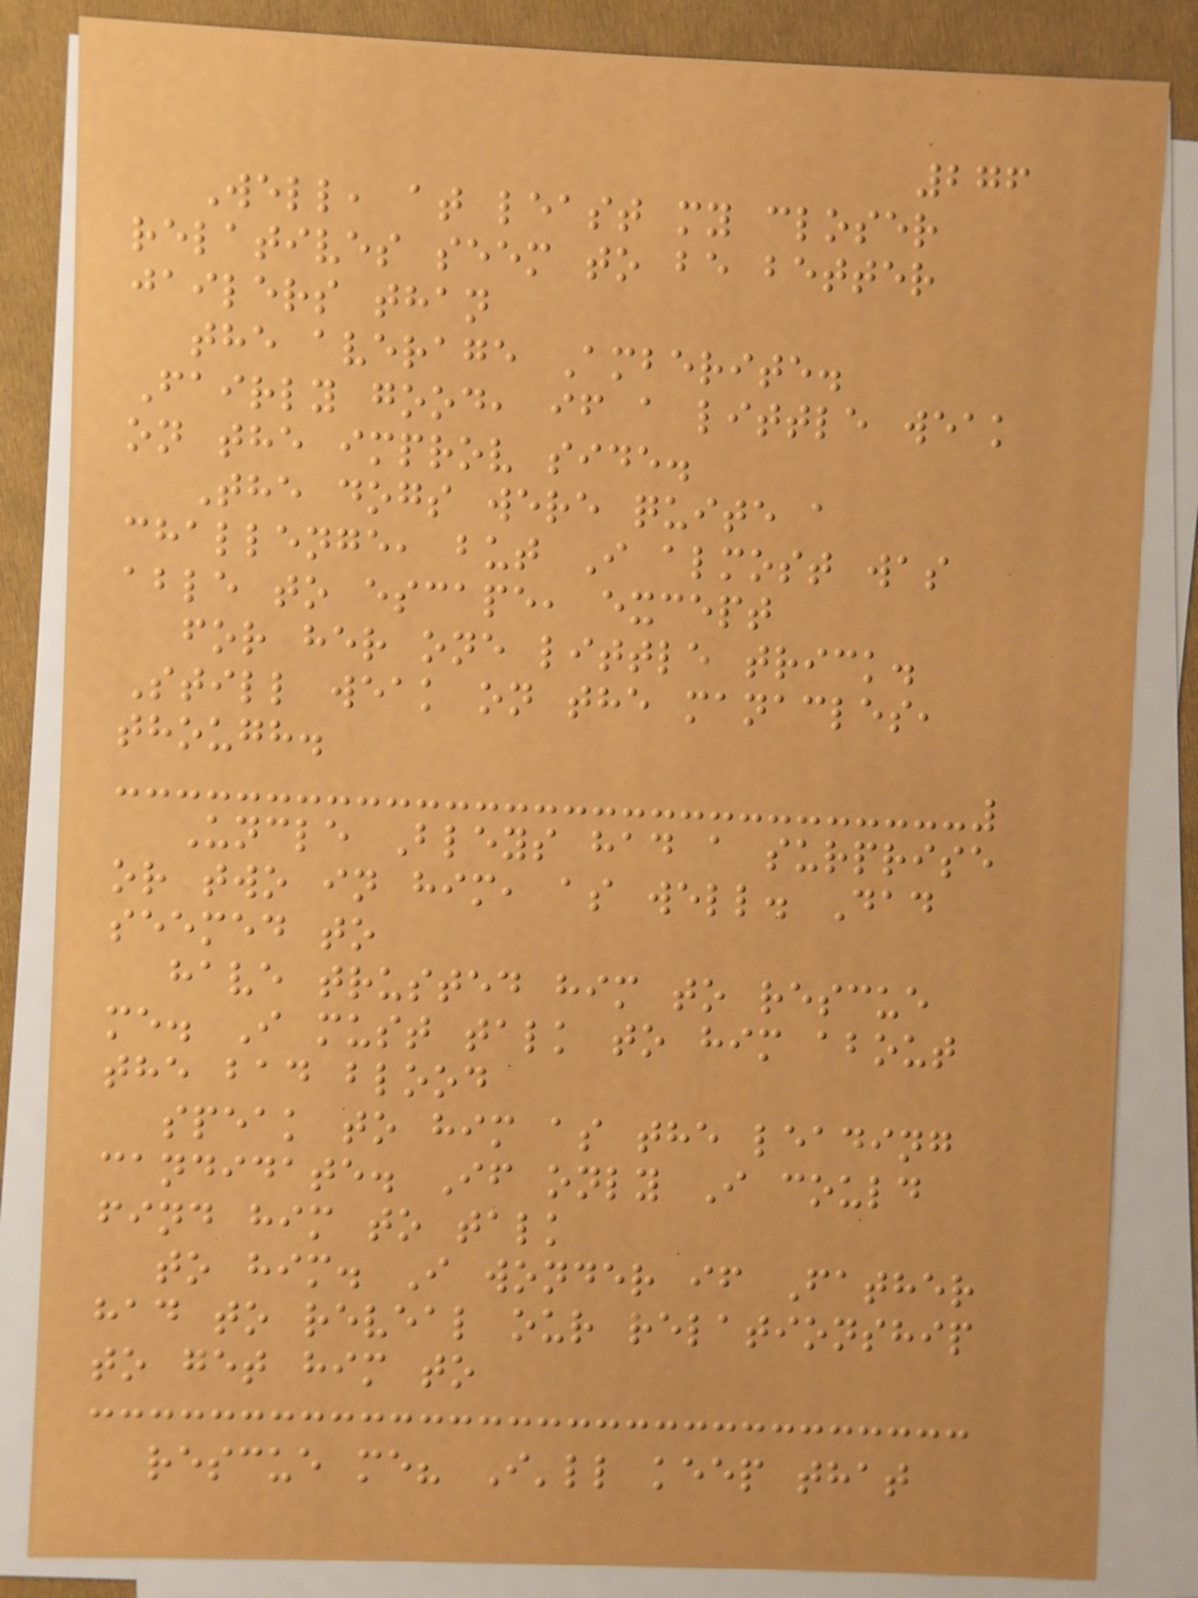276
Well, at least my closer
relatives seem to be better
jailers than
the average Amberite.
Fairly good, if a little weak
on the improv side.
The dogs were quite a
challenge, but I almost was
able to escape, except
for her one little trick.
Still weak on the manacles,
though.
Uncle Bleys had a surprise
or two in him, as well. Dad
seemed to
have trusted him to rescue
me. I must talk to him about
the bad blood
speak to him as the leading
candidate. If only I could
find him to talk
to him. I wonder if Father
had to reveal our relationship
to get him to
rescue me? I'll keep that
